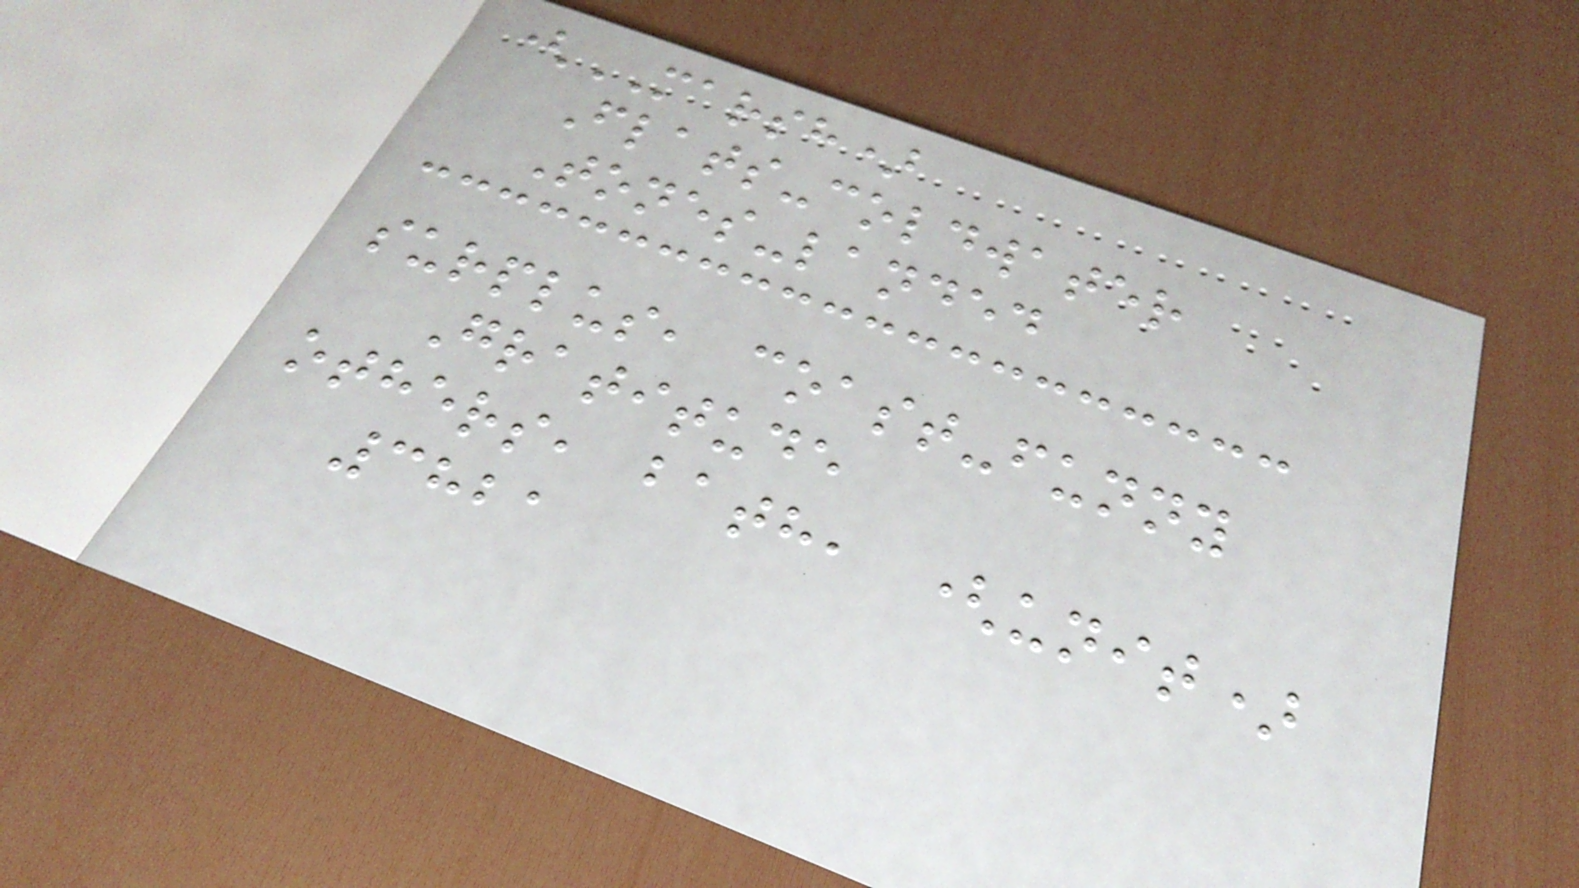(MARSH)
Flats-coldwater
Tones-landed
surplus, coast-funny
Gratitude
others, bath, (unit)
3821
